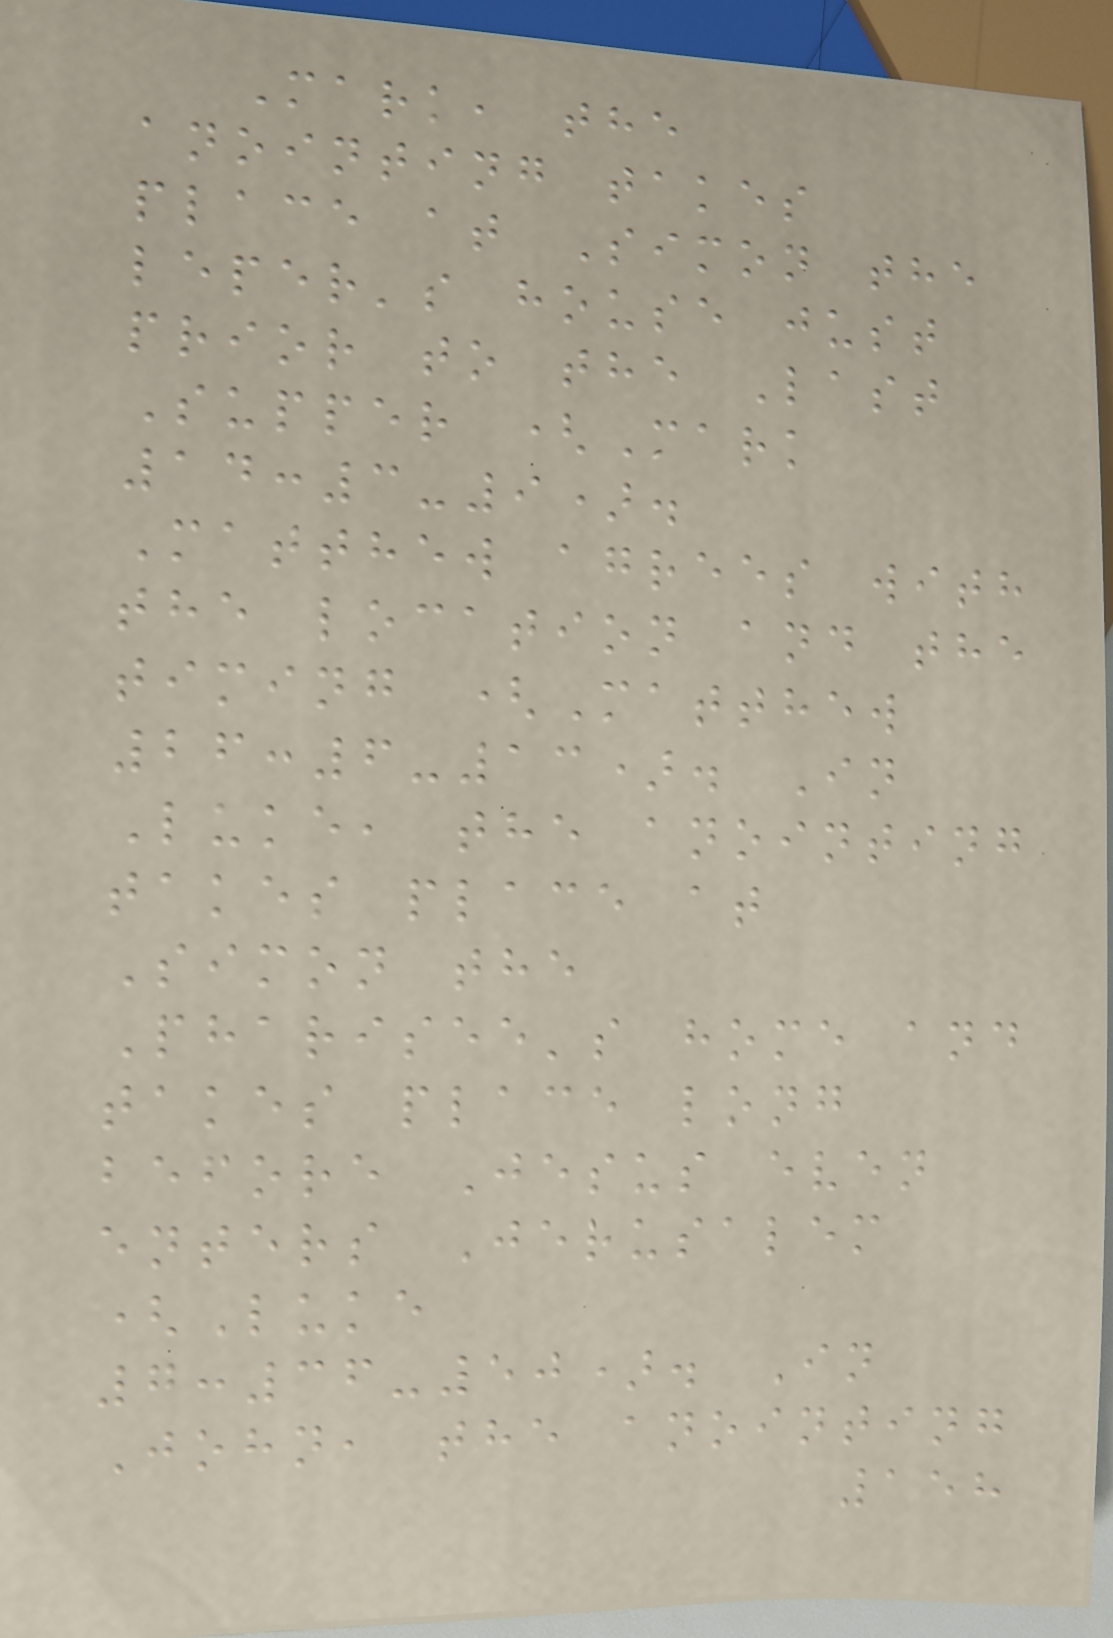Mark, the
anointing takes
place at Simon the
leper's house just
prior to the Last
Supper (Mark
14:3-9).
Matthew agrees with
the location and the
timing (Matthew
26:6-13). In
Luke, the anointing
takes place at
Simon the
Pharisee's home and
takes place long
before Jesus even
enters Jerusalem
(Luke
7:36-50). In
John, the anointing
158
